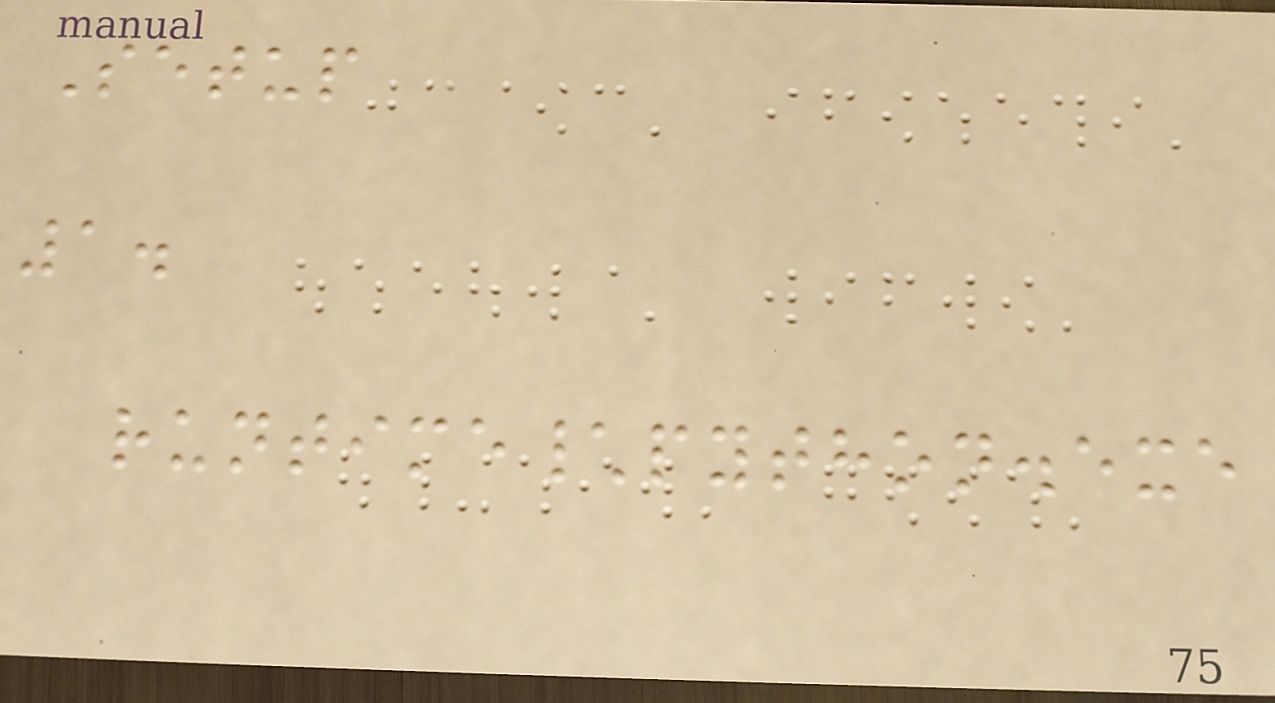Setup
1.
runtime\python.exe
